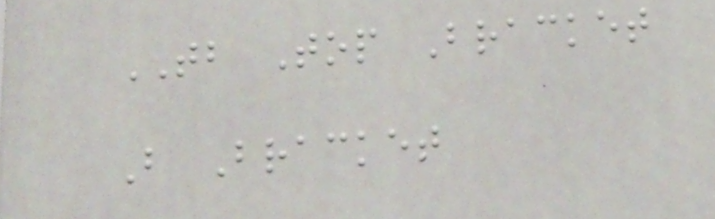TB Top Bracket
B Bracket
